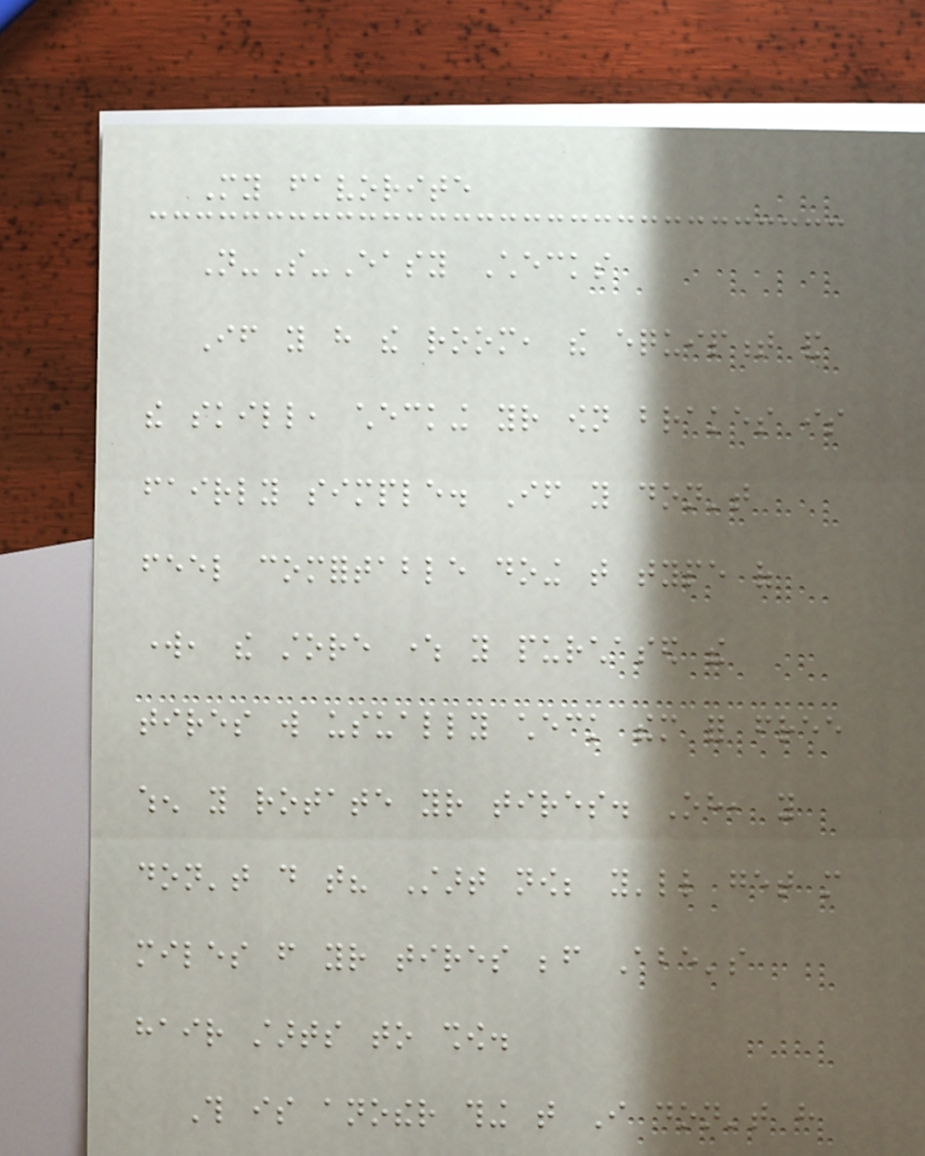My favorite
Not-So-Easy Checks
If you have the room, the equipment and
the skill, checking your own brakes is
fairly simple. If you don't
feel comfortable doing that type of
work, the store where you purchased the
tires will usually check them for free
when you rotate your tires. Oh, you
don't do that? Start now; you'll get more
miles from your tires before Abe's
hair starts to show.
This is another thing that I don't have
